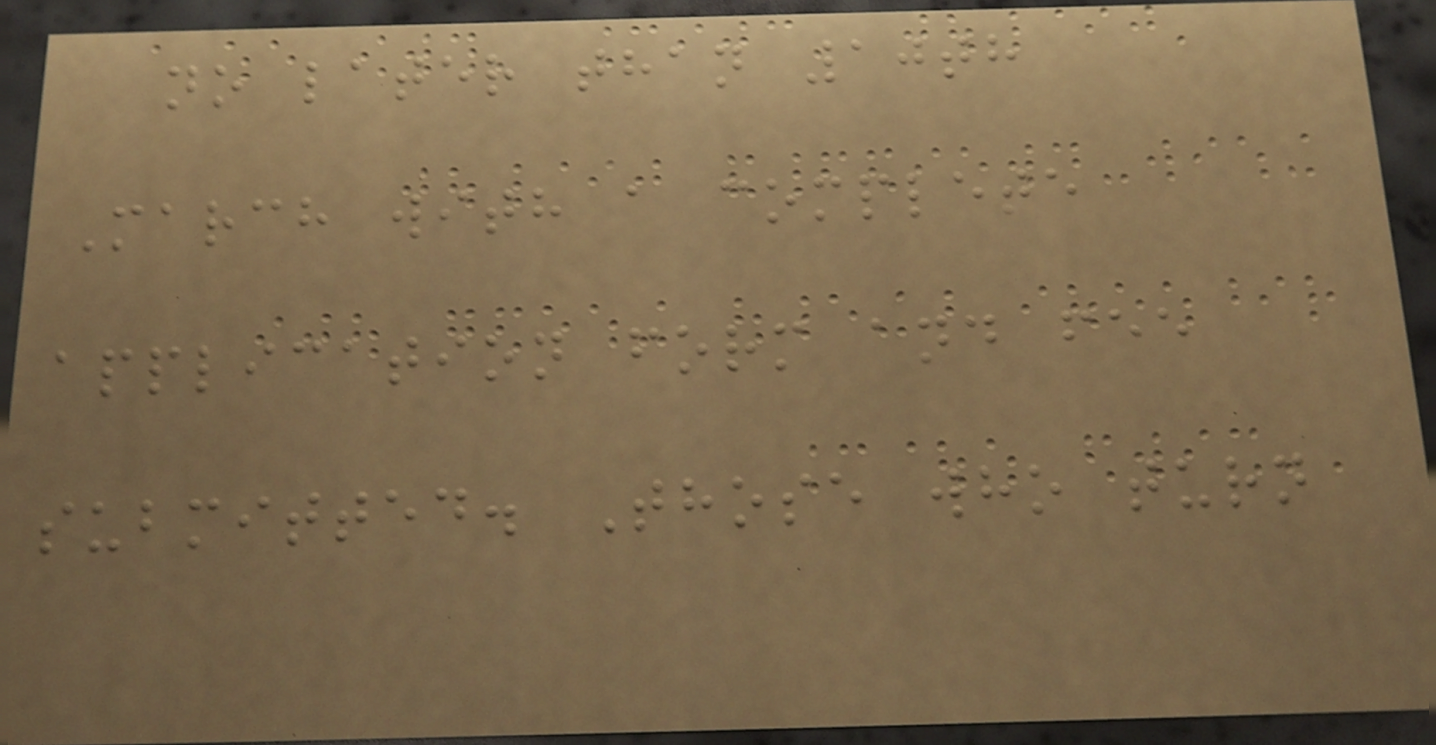no later than 10th
March with a complete
application form and fee
submitted. Those who turn
